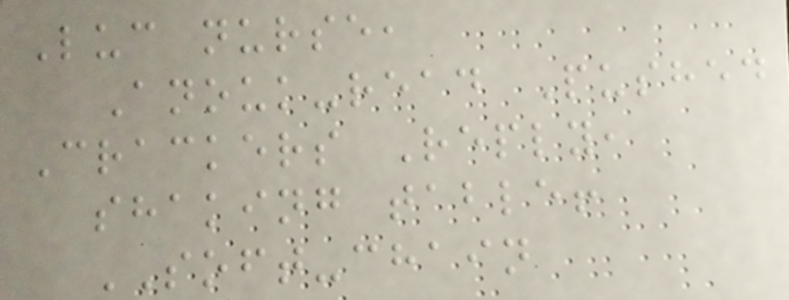Luc nurse,
Anouk-read Pushed
Crackers Reply,
shaking table!
SOFT-chain
